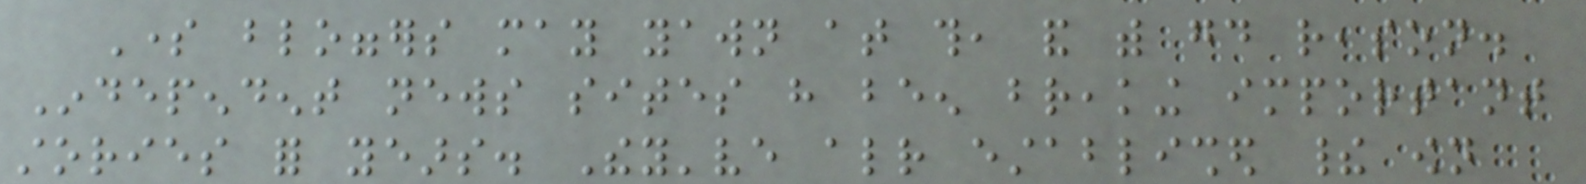Some bloggers may yawn at this, and with good reason.
Independent news sites have been breaking important
stories for years. They've already established their own
